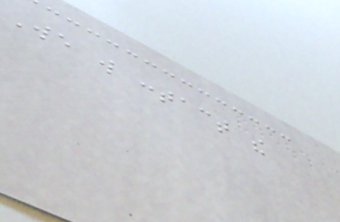We will contact the
